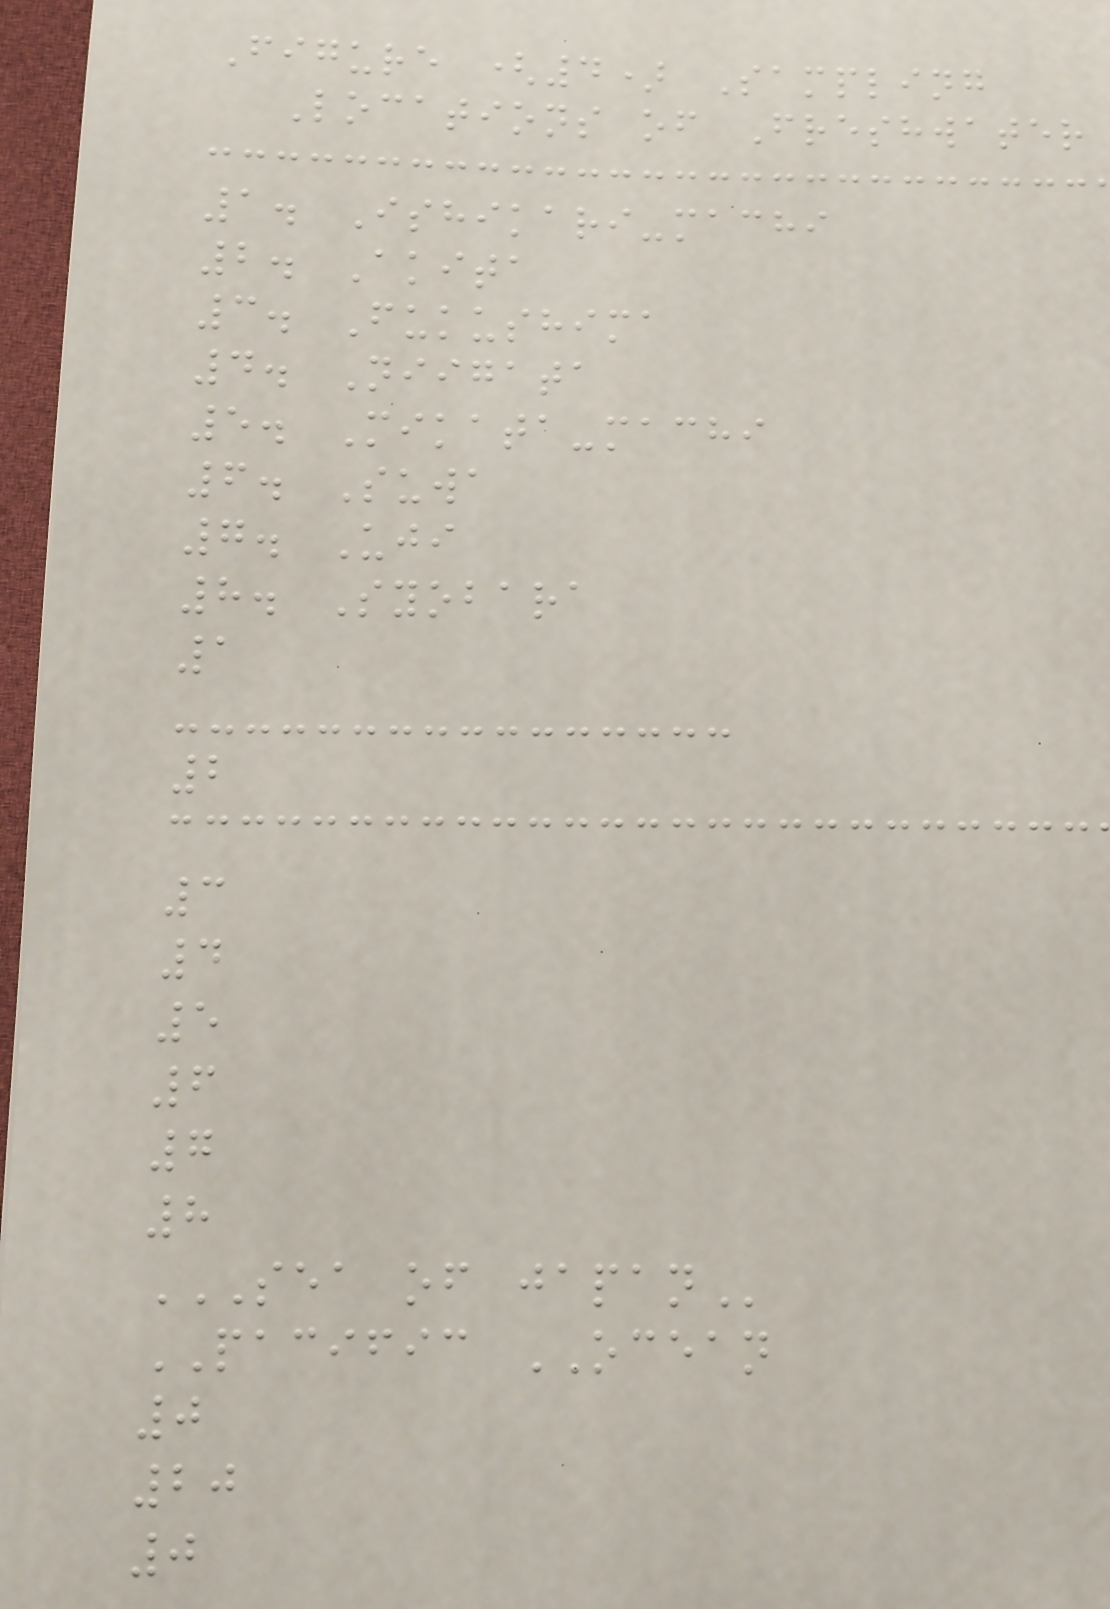Figure (4) Sampling
Locations of Freshwater
1. Ishikari-machi
2. Akita
3. Fukushima
4. Niigata
5. Mikata-machi
6. Suwa
7. Uji
8. Syobara
1
2
3
4
5
6
7
8
SEA OF JAPAN
PACIFIC OCEAN
0
20
0
